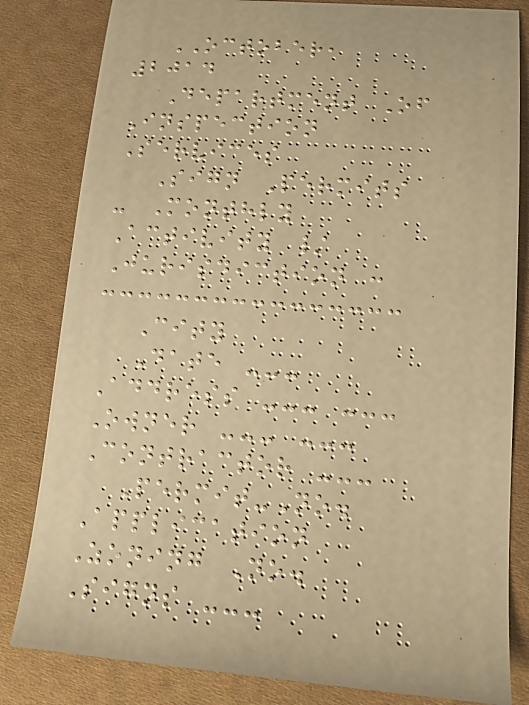OCTOBER,
2014
Department Of
Inspection
Services
Sign Permits
- Monthly
Activity /
Jurisdiction :
City
Date ---
Address --- ---
Owner --- ---
Contractor ---
Permit-No.
Application
Zoning No.
Signs ---
